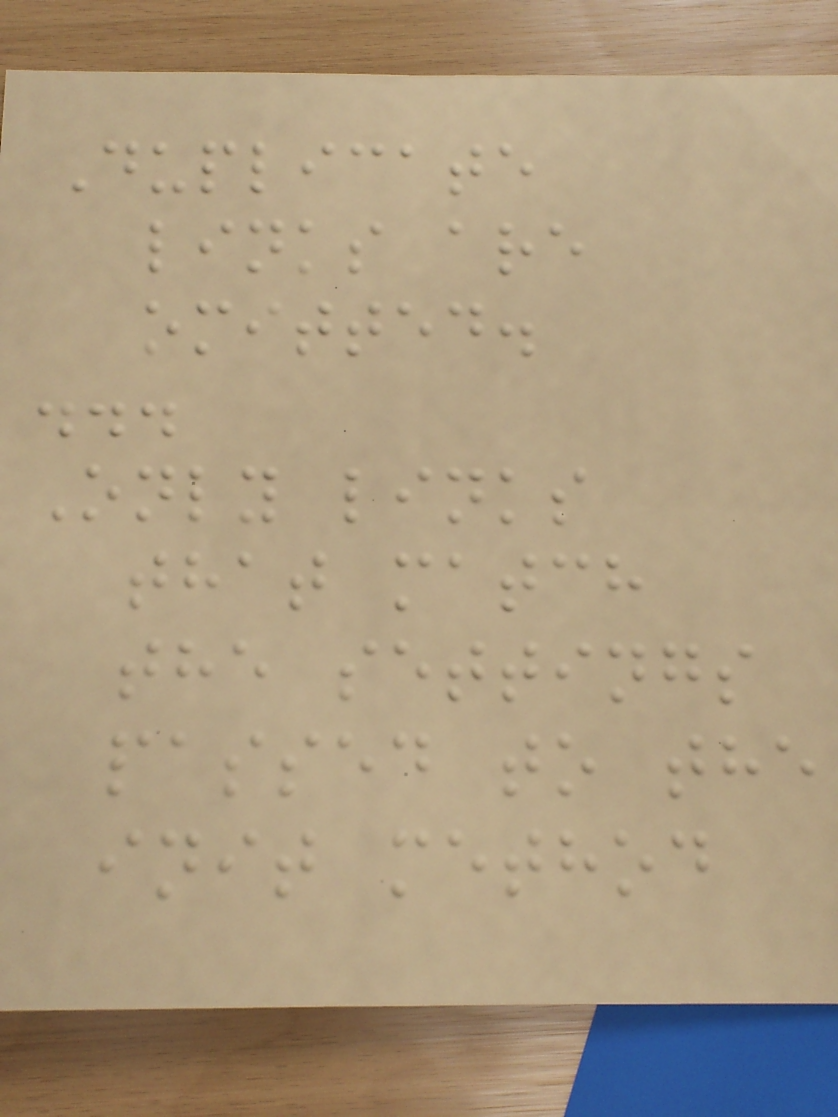Duplicate
links are
omitted.
...
Only links
that match
the settings
passed to the
init method
